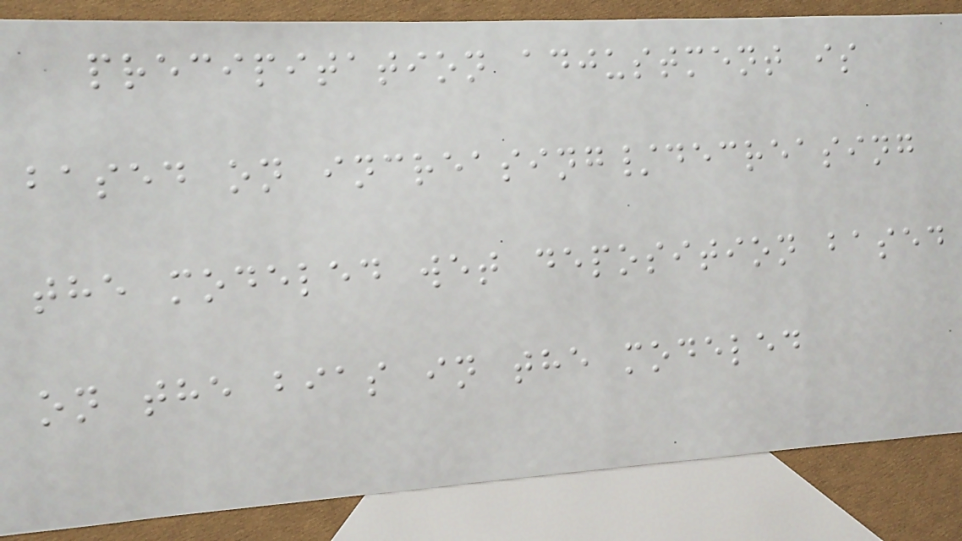precipitation adjustment is
based on increasing/decreasing
the modeled wet deposition based
on the bias in the modeled
